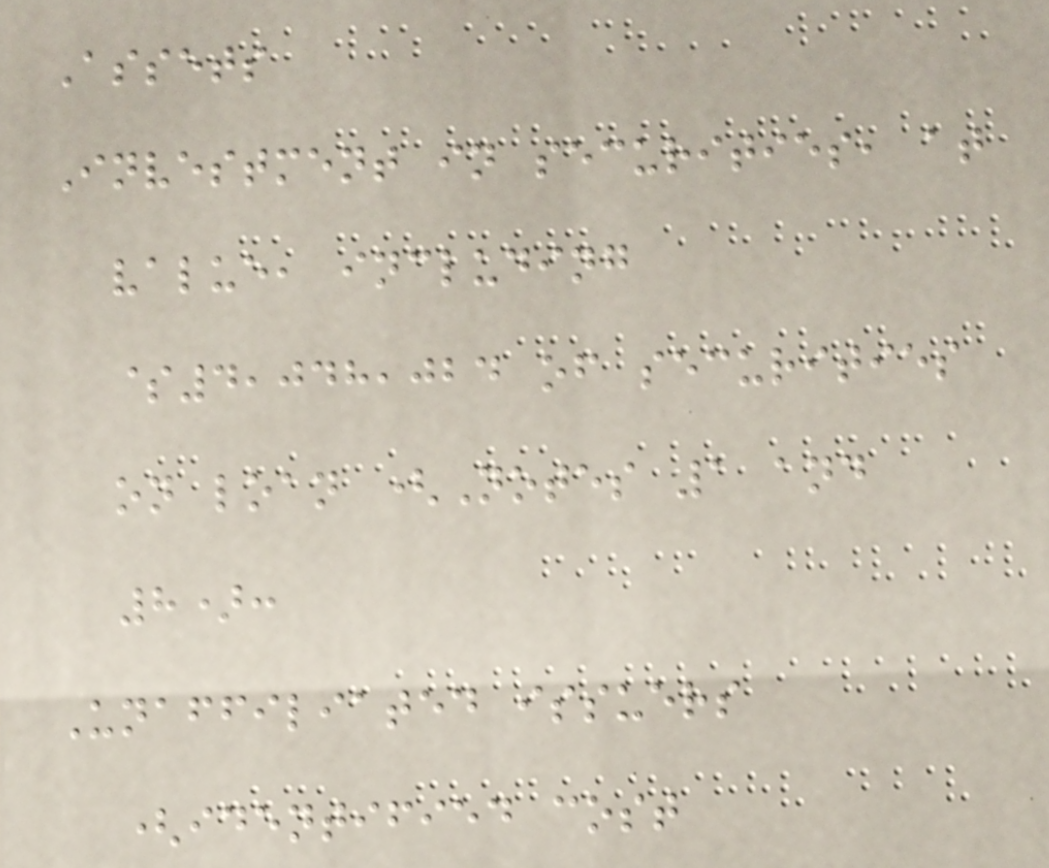Assets
Investment in securities, at
value, including
$4,048,024 of securities
on loan (Notes 1 and
8):
Unaffiliated issuers
(identified cost
